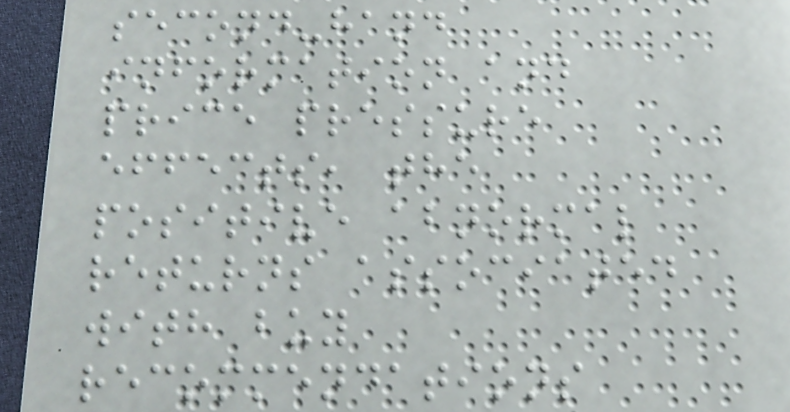second-hand
information and
price pressure
effects, the
positive abnormal
returns associated
with buy
recommendations
